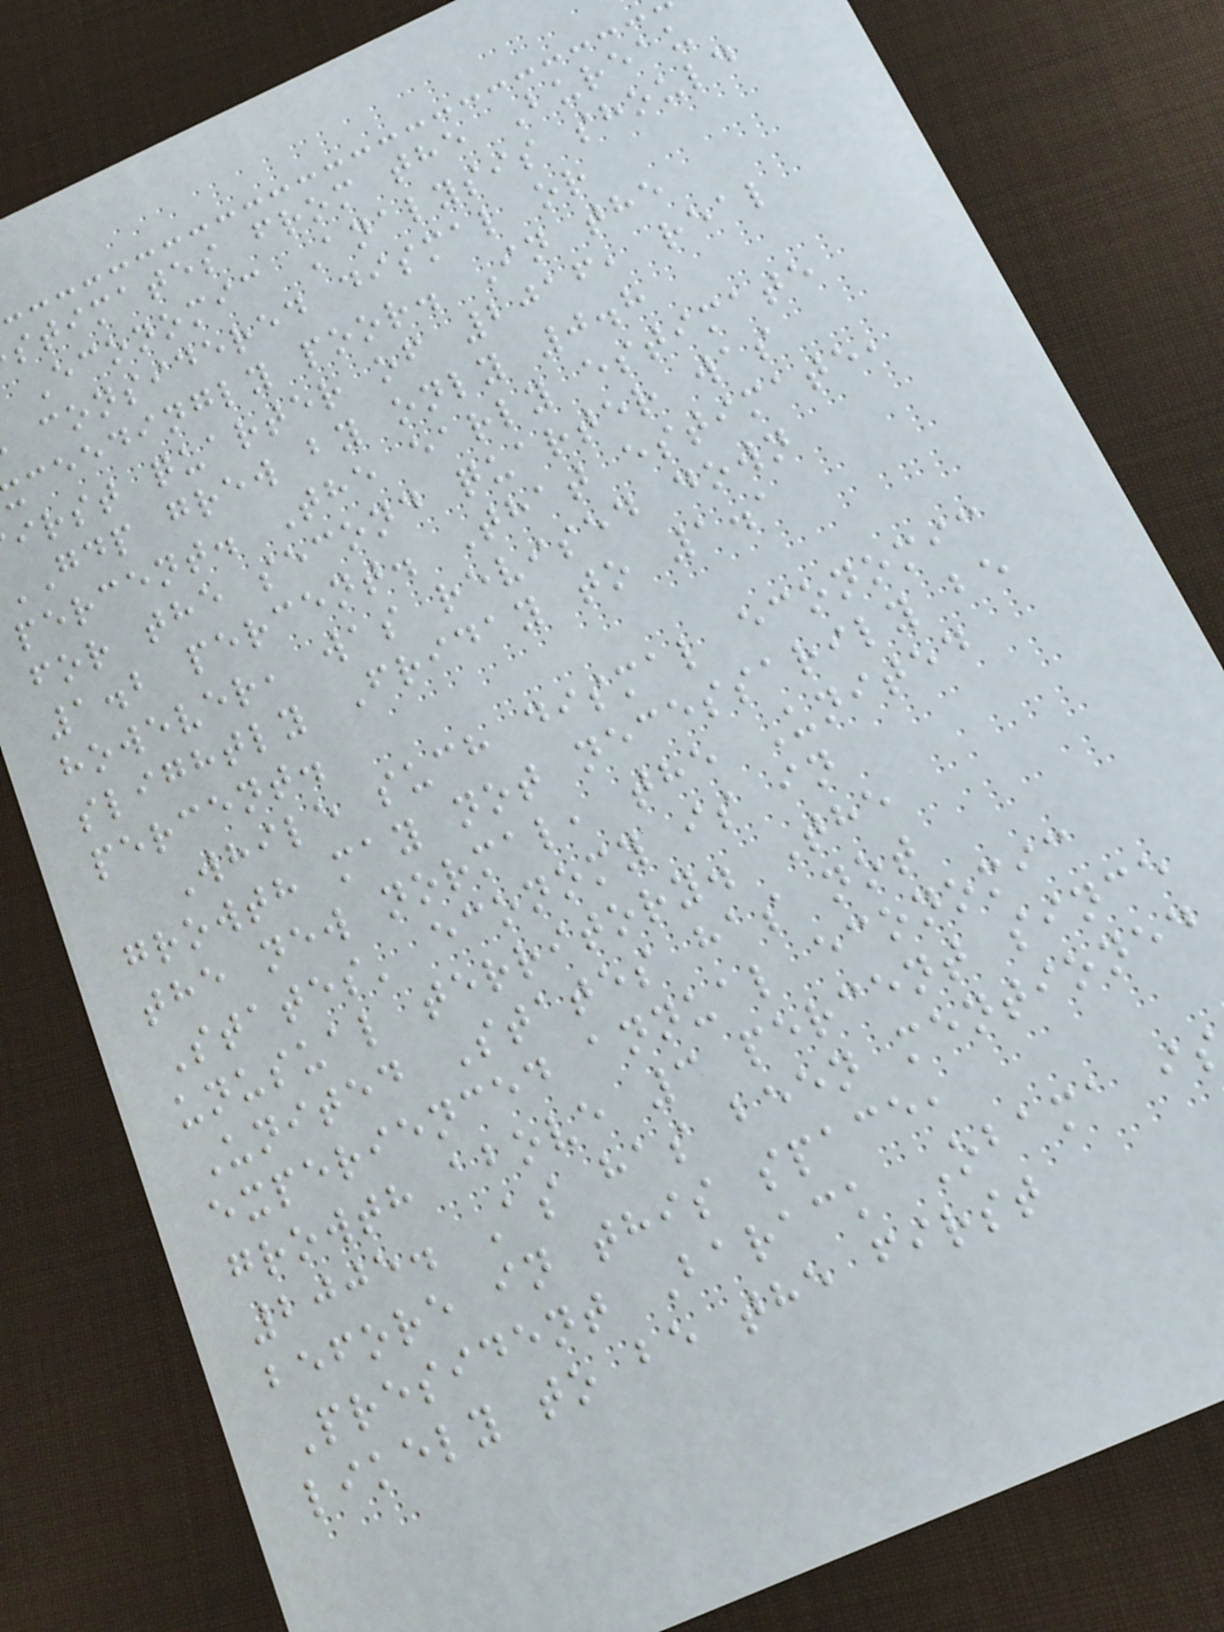stimates from the Bureau
Economic Analysis should
considered dismal or
ceedingly poor. In the
irst quarter of 2016, real
gdp grew by only 0.8
percent. The early estimate
for the second quarter was
1.2 percent. That estimate,
however, was revised down
slightly Friday to 1.1
percent.
While such dismal economic
growth may not necessarily be
the new normal, the United
States' economy is in
unusual territory. The
United States has not
experienced annual economic
growth above 3 percent since
2005. As has been mentioned
before in this space,
President Barack Obama i
likely to be the first
